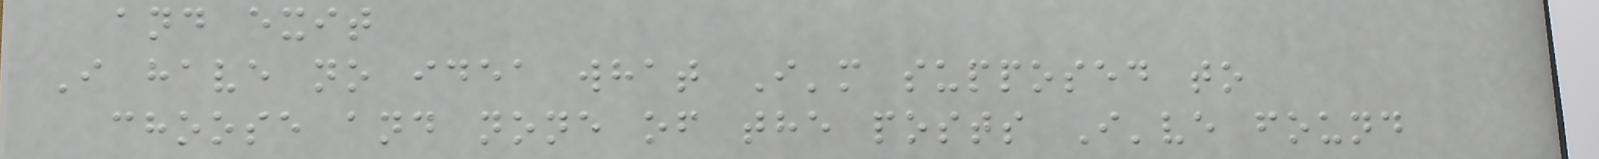and exit
I have no idea what I'm supposed to
choose and none of the posts I've found
